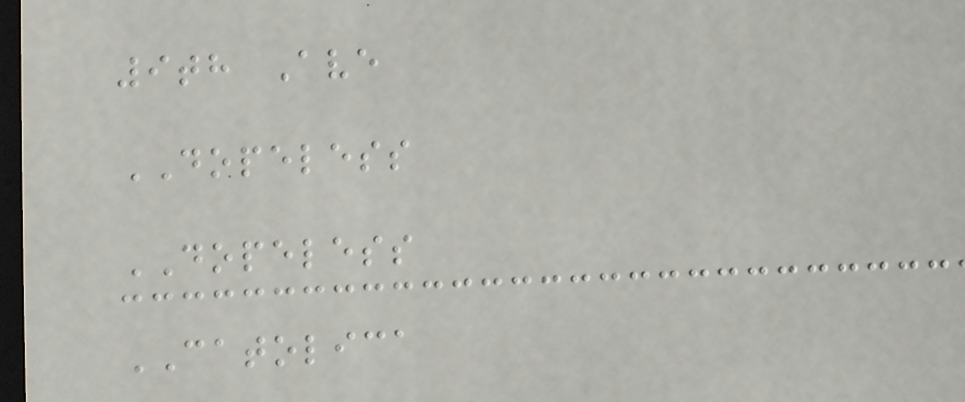9th Ave
DOPELESS
DOPELESS
CATOLICA
